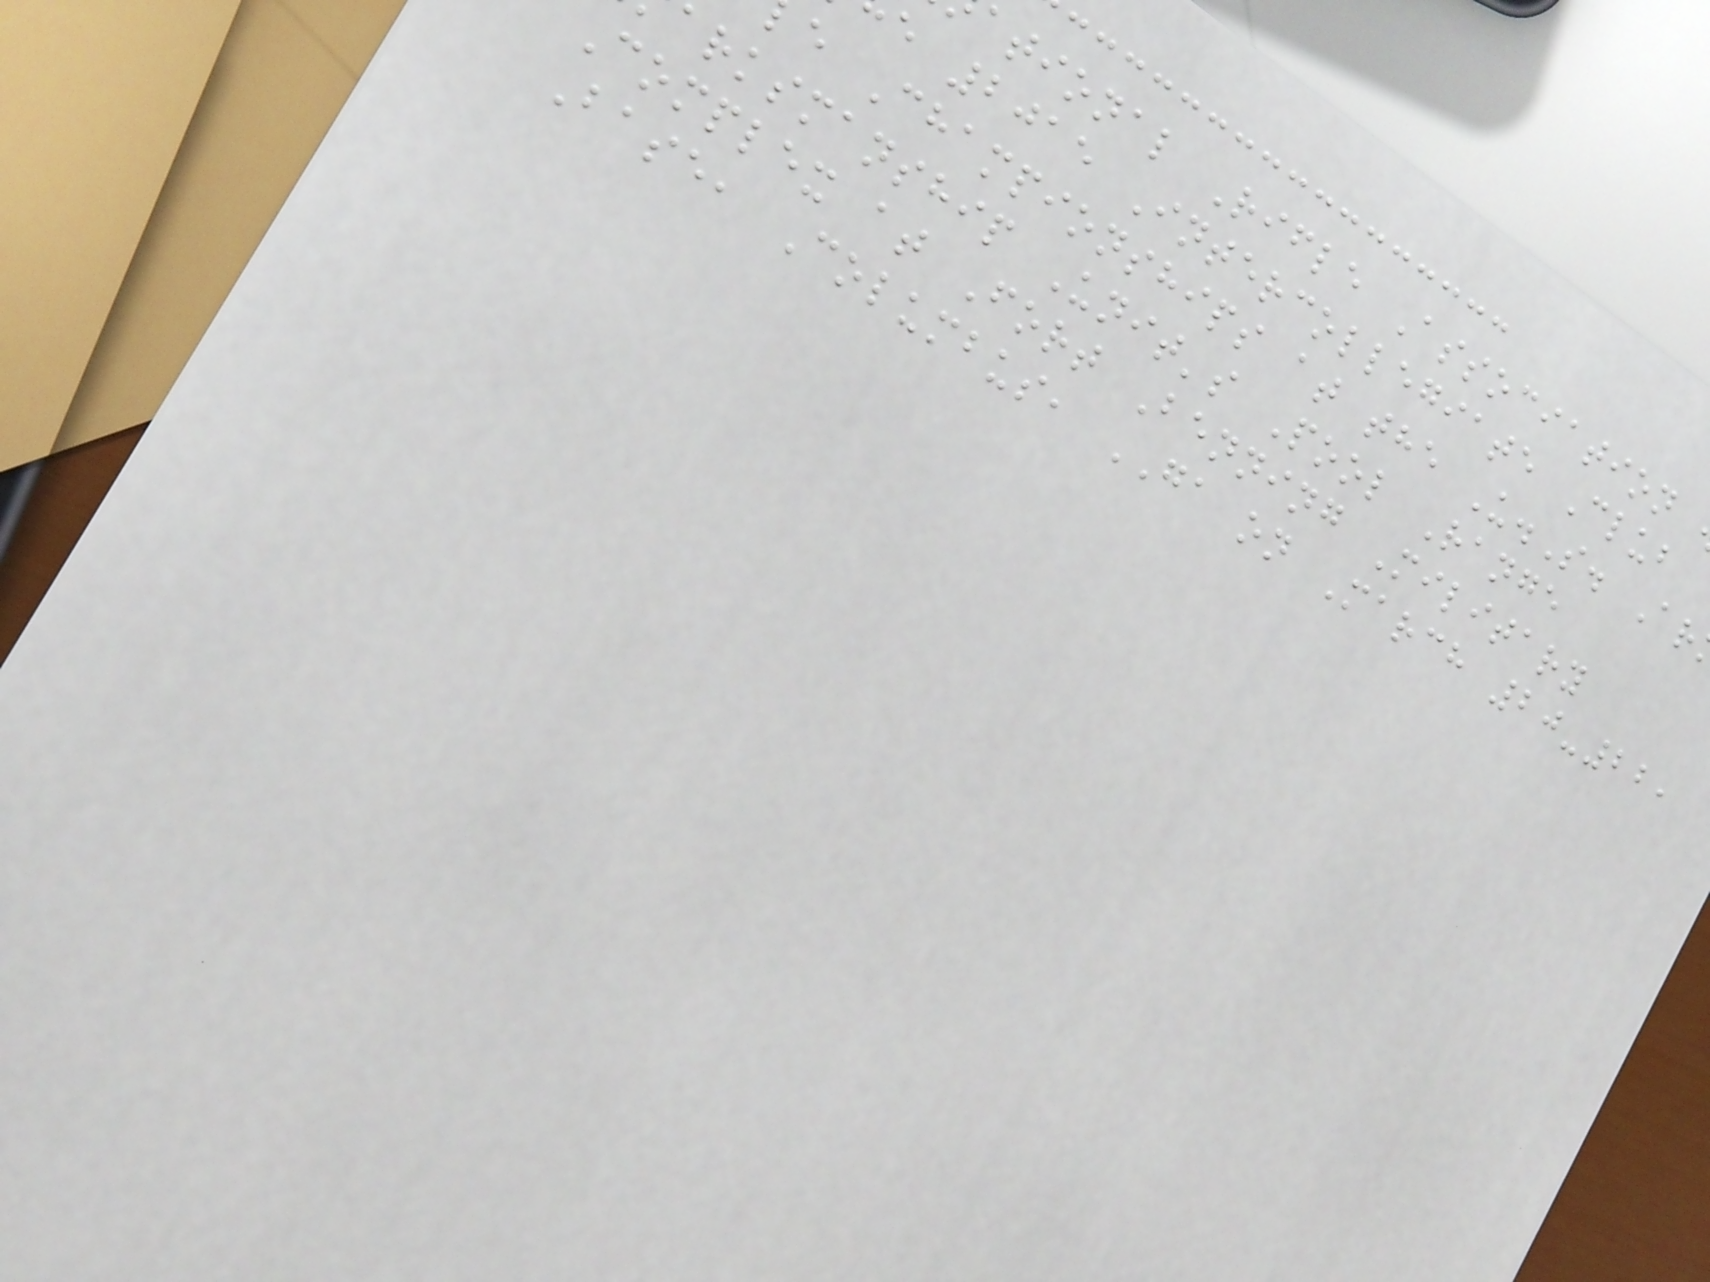ational Rifle Association
e 2015 Intercollegiate Club
e Championships at the U.S. Ar
arksmanship Unit's Pool Range
Complex at Fort Benning Military
Base, Columbus, GA on March 20-22,
